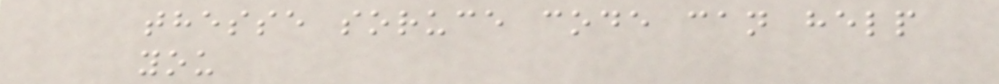thesse soruce code can help
you
